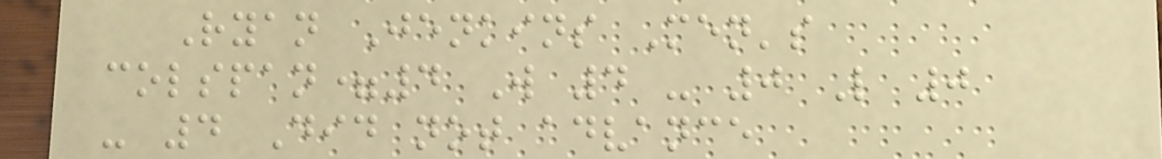Ryan Jenkins Men's
colspan=4 W 4 - 0 L 0
- 4 Did not advance
